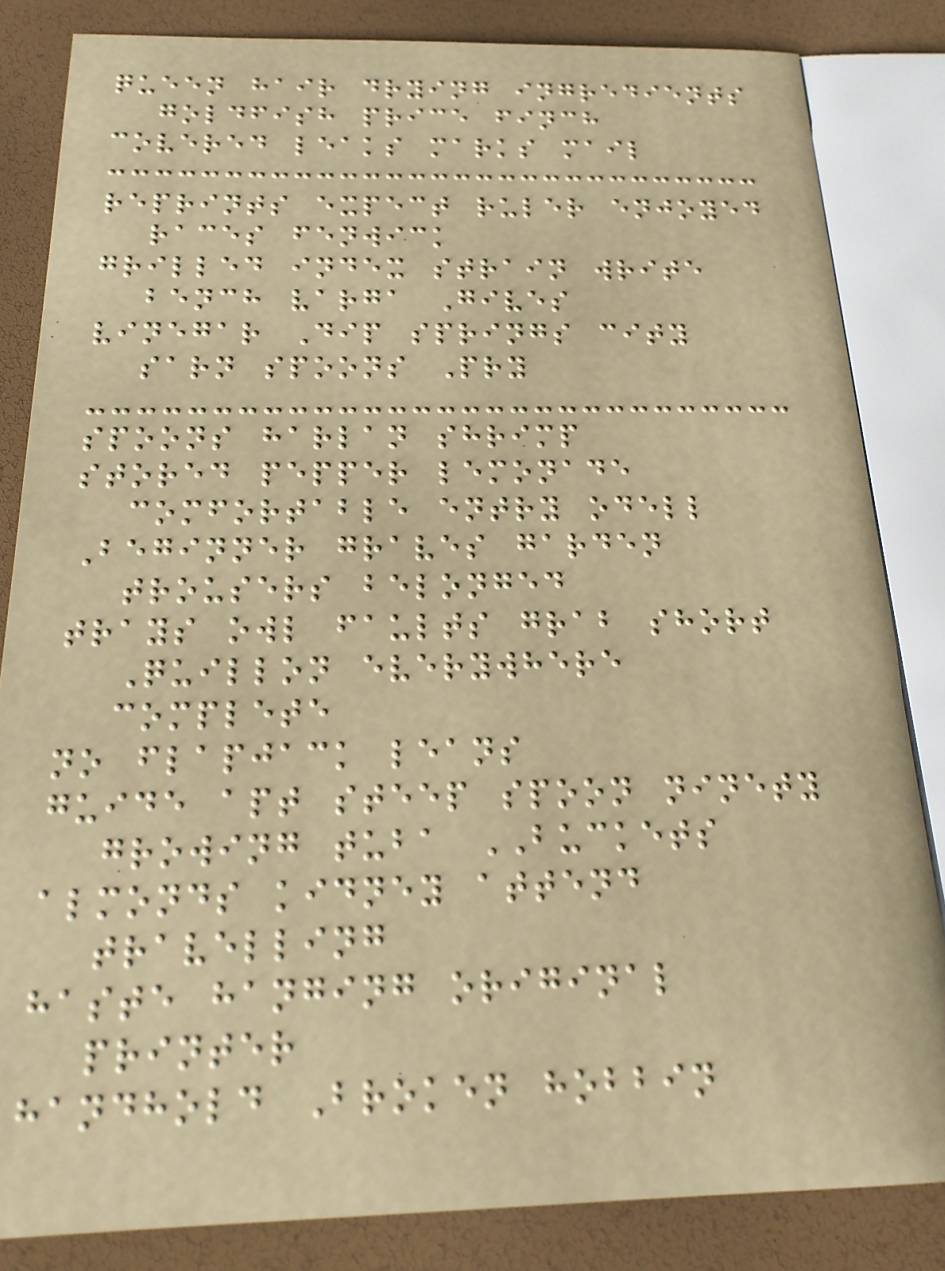queen hair drying ingredients
goldfish price finch
covered leaks marks mail
reprints expect ruler enjoyed
races fenwick
grilled index strain write
bench varga Gives
vinegar Dip springs city
sarn spoons Pry
spoons harlan shrimp
stored pepper lemonade
comfortable entry odell
Beginner graves garden
trousers belonged
trays owl faults grab short
Quillon everywhere
complete
no flapjack leans
guide apt steep spoon ninety
growing tuba BUCKETS
almonds kidney attend
travelling
haste hanging original
printer
handhold Broken hobbin
